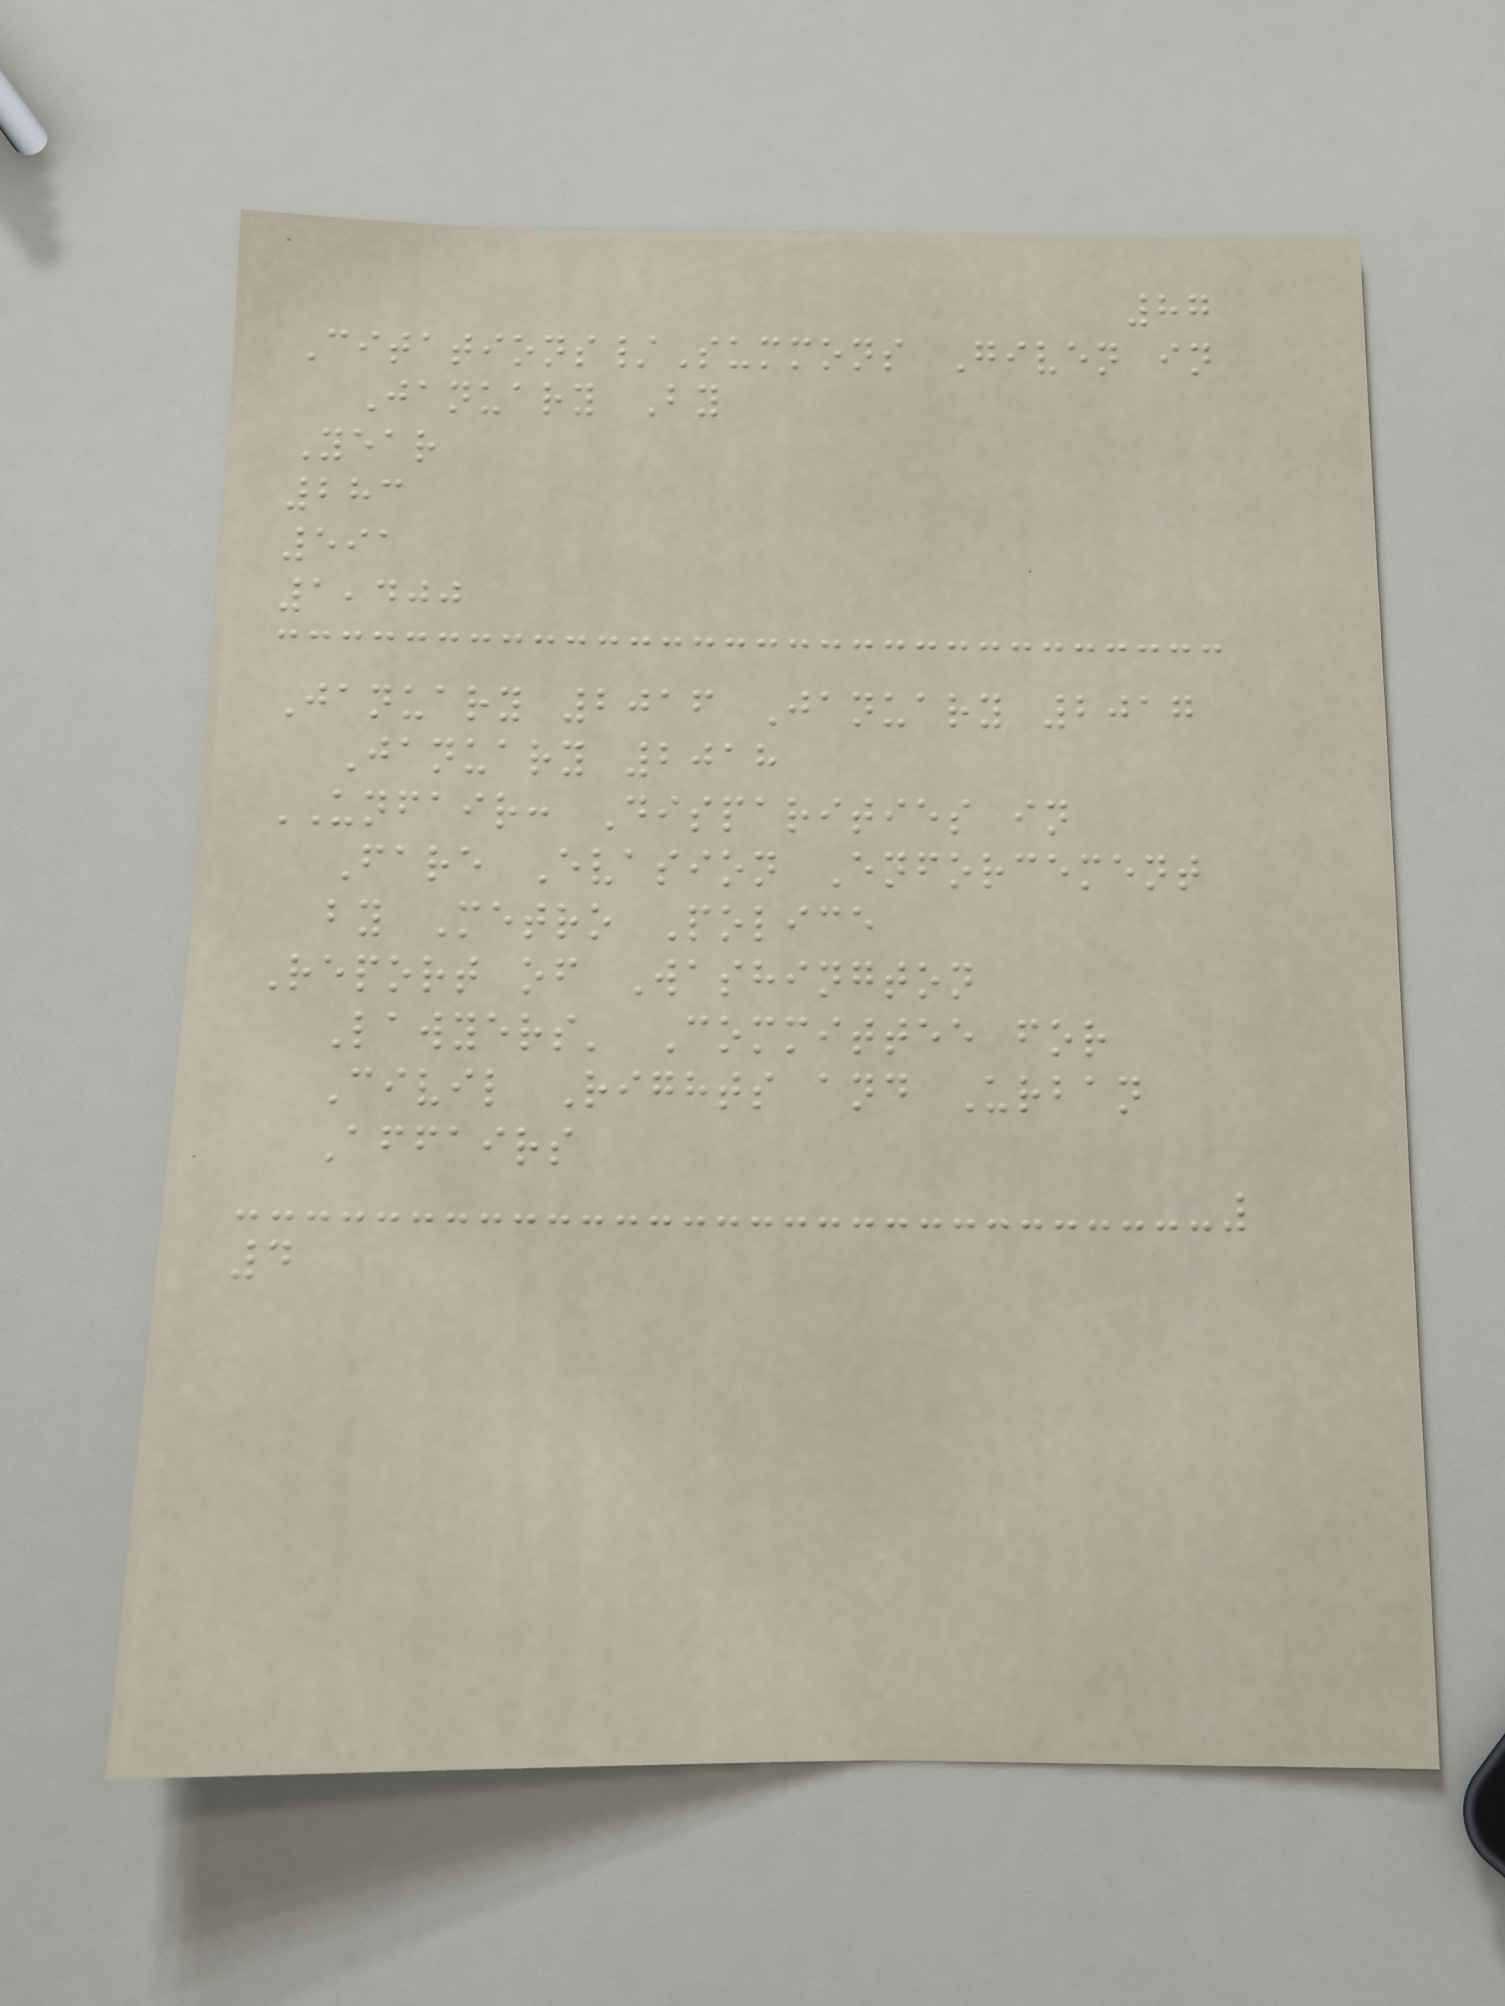87
Citations/Summons Given in
January By
Year
283
591
1,400
January 2016 January 2017
January 2018
UNFAIR: Disparities in
Fare Evasion Enforcement
by Metro Police
Report of Washington
Lawyers' Committee for
Civil Rights and Urban
Affairs
4
